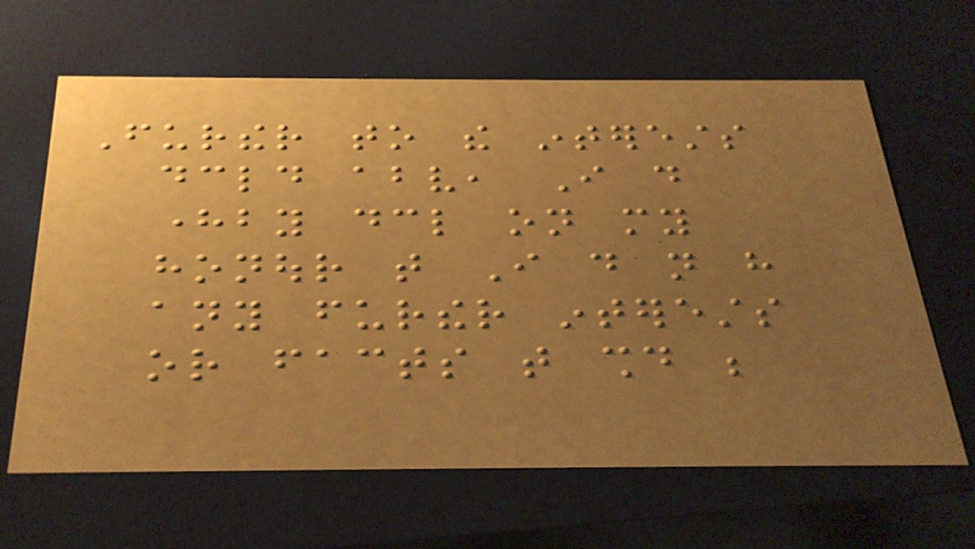Further to the interests
declared above, I do
hereby declare on my
honour that I do not have
any further interests
or facts that should be
